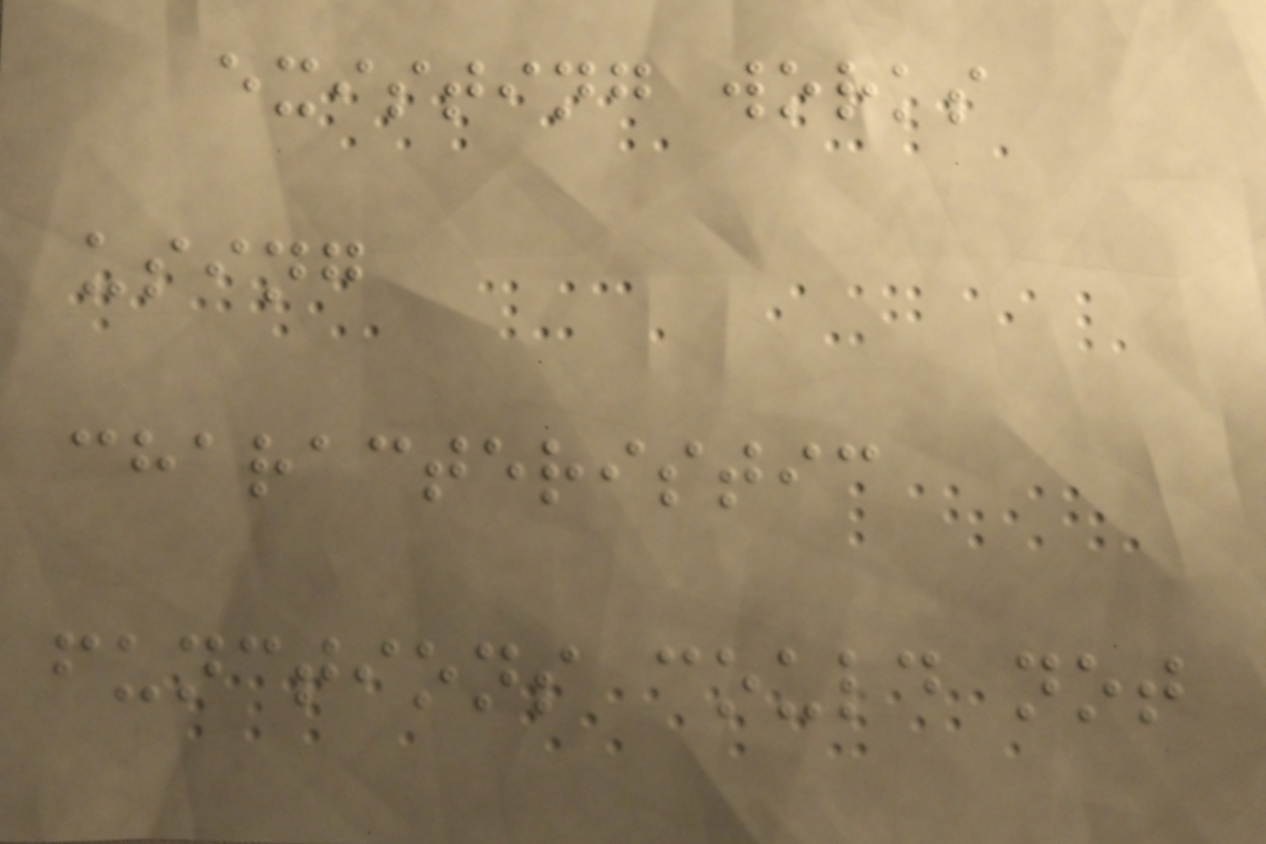existing works
using
characteristic
functions could not
